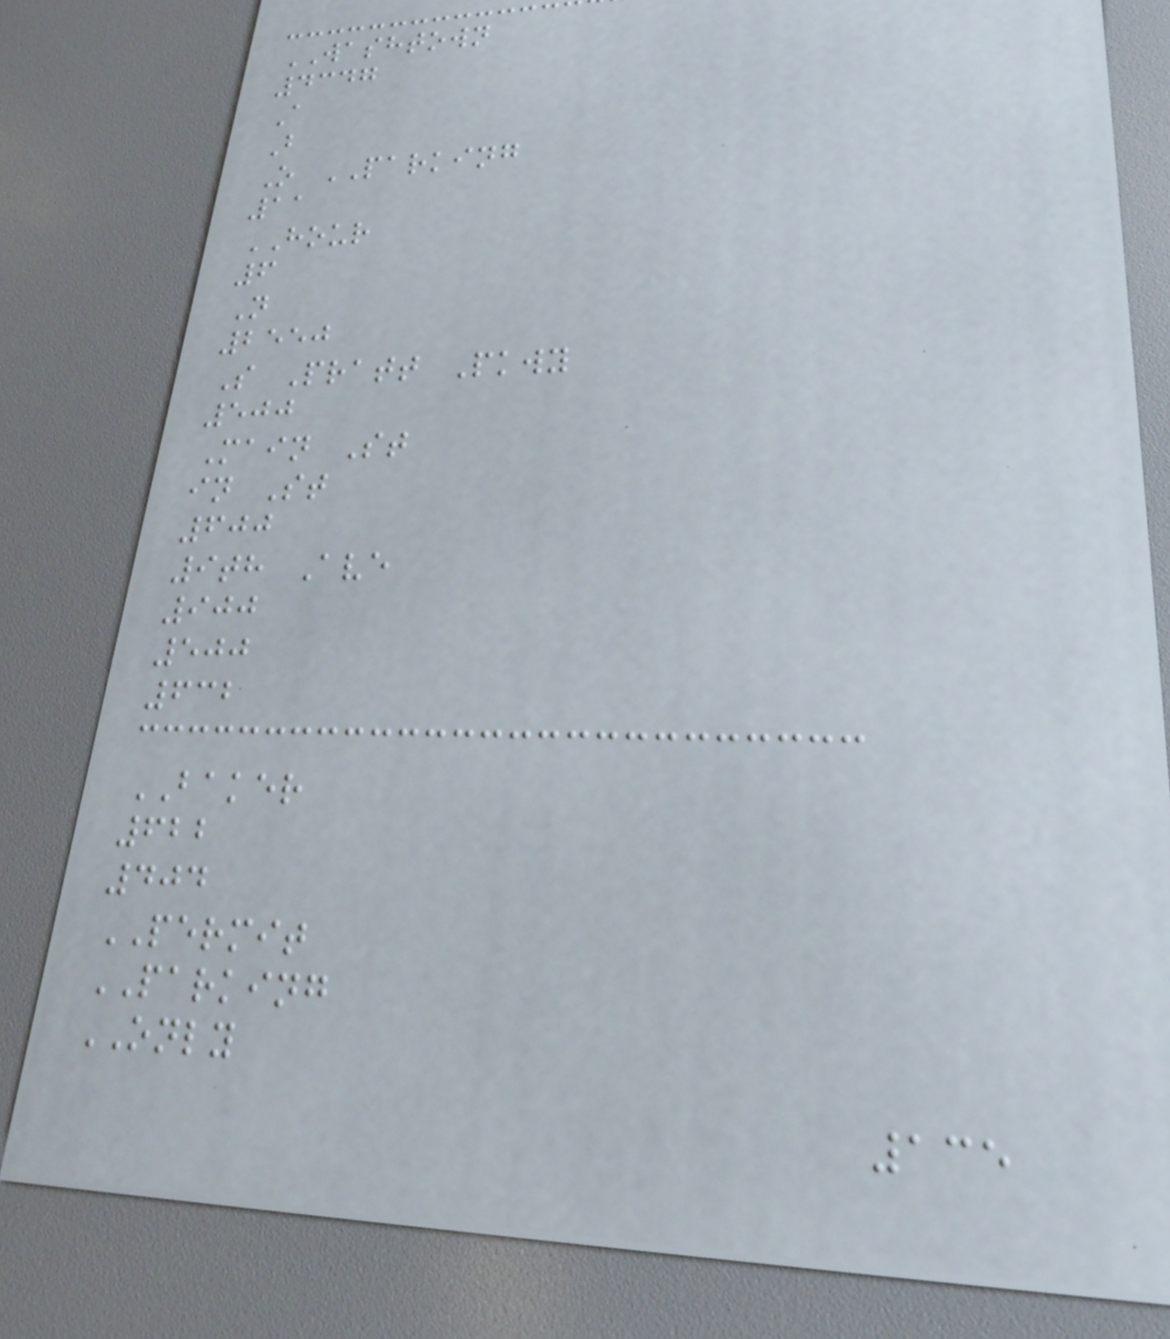WASHTOWN
4347
A
B
O PARKING
11
HOUR
6
N
2550
S Pratt Pkwy
500
Main St
in St
600
9th Ave
900
500
632
BAKER
622
404
PERMIT
PARKING
ONLY
135
